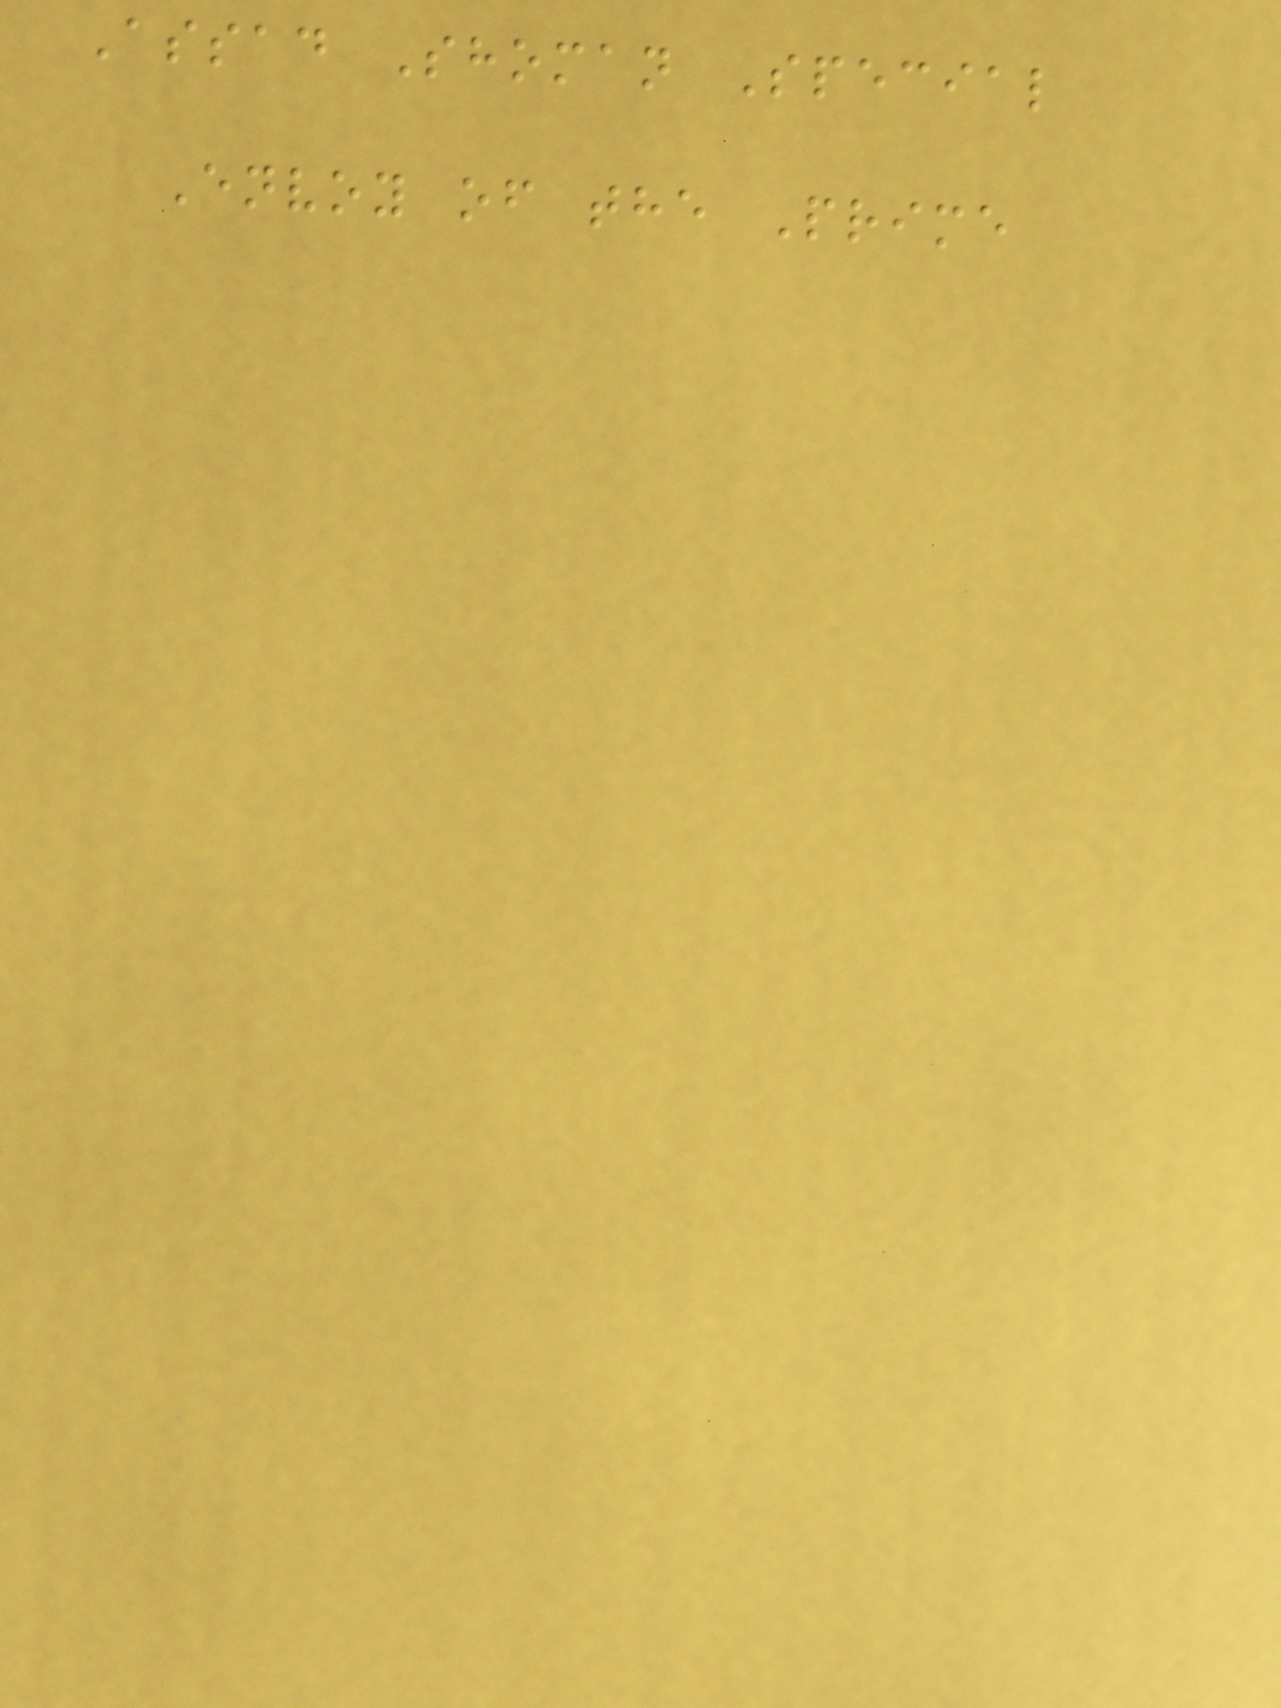Assad Shoman Special
Envoy of the Prime
